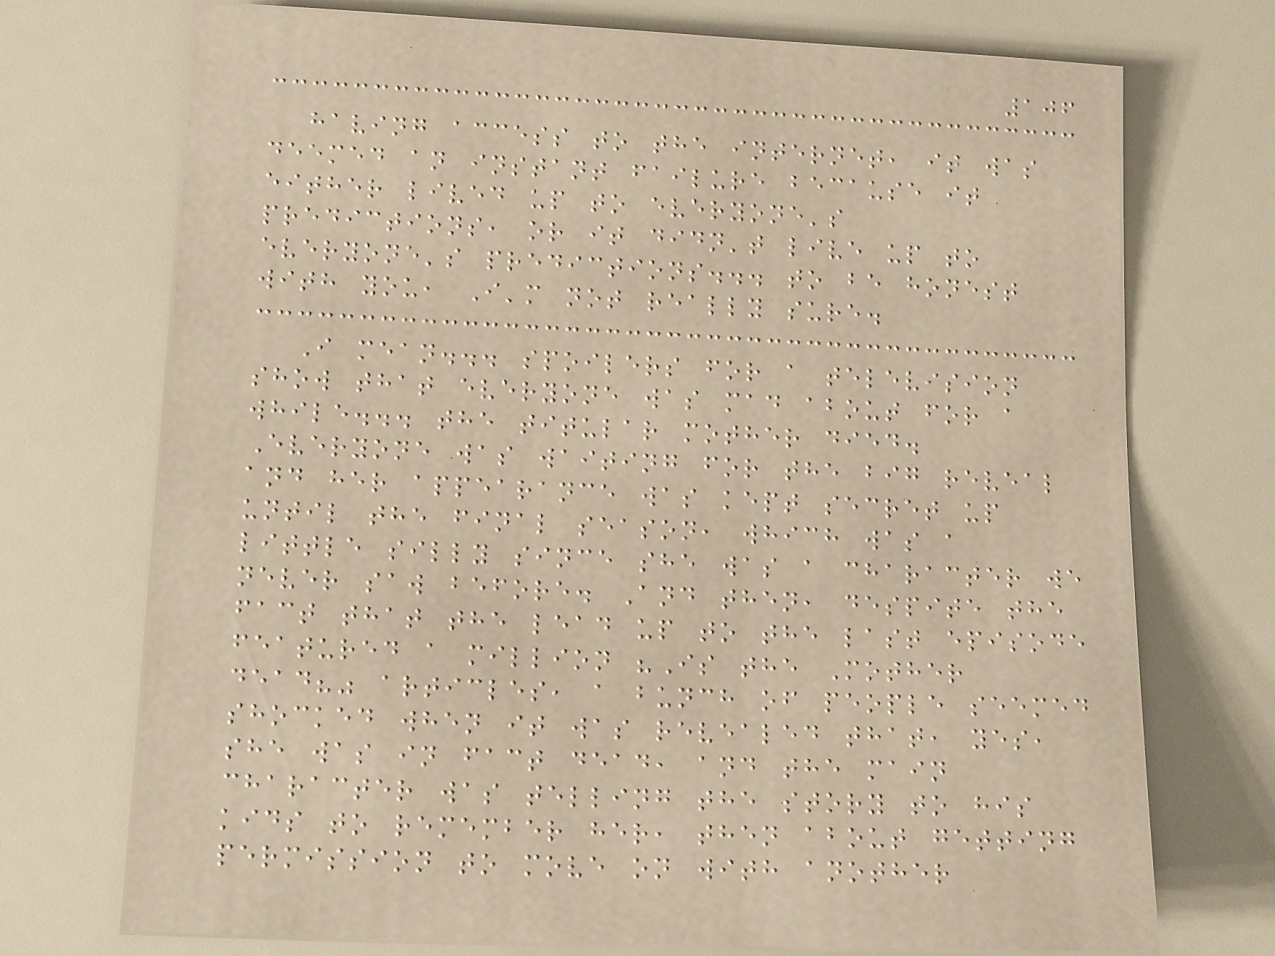106
having access to the internet, it was
deemed an instant failure because it
either lived up to everyone's
predictions, or it didn't live up to
everyone's predictions... to be honest
with you, I'm not really sure.
I mean... spoilers for a television
show that everyone was mad about for a
while... the titular mother died.
Everyone was waiting for the big reveal
and her appearance was kept secret up
until the final season, which was a
little silly since she was a character we
never saw before. And then, despite the
fact that the lead up to the last episode
featured a million "Is the Mother
dead?" articles, a bunch of people seemed
shocked when it was revealed that, yes,
she was in fact dead, and the main
character was telling the story to his
kids to remember her, then about getting
permission to move on with another
